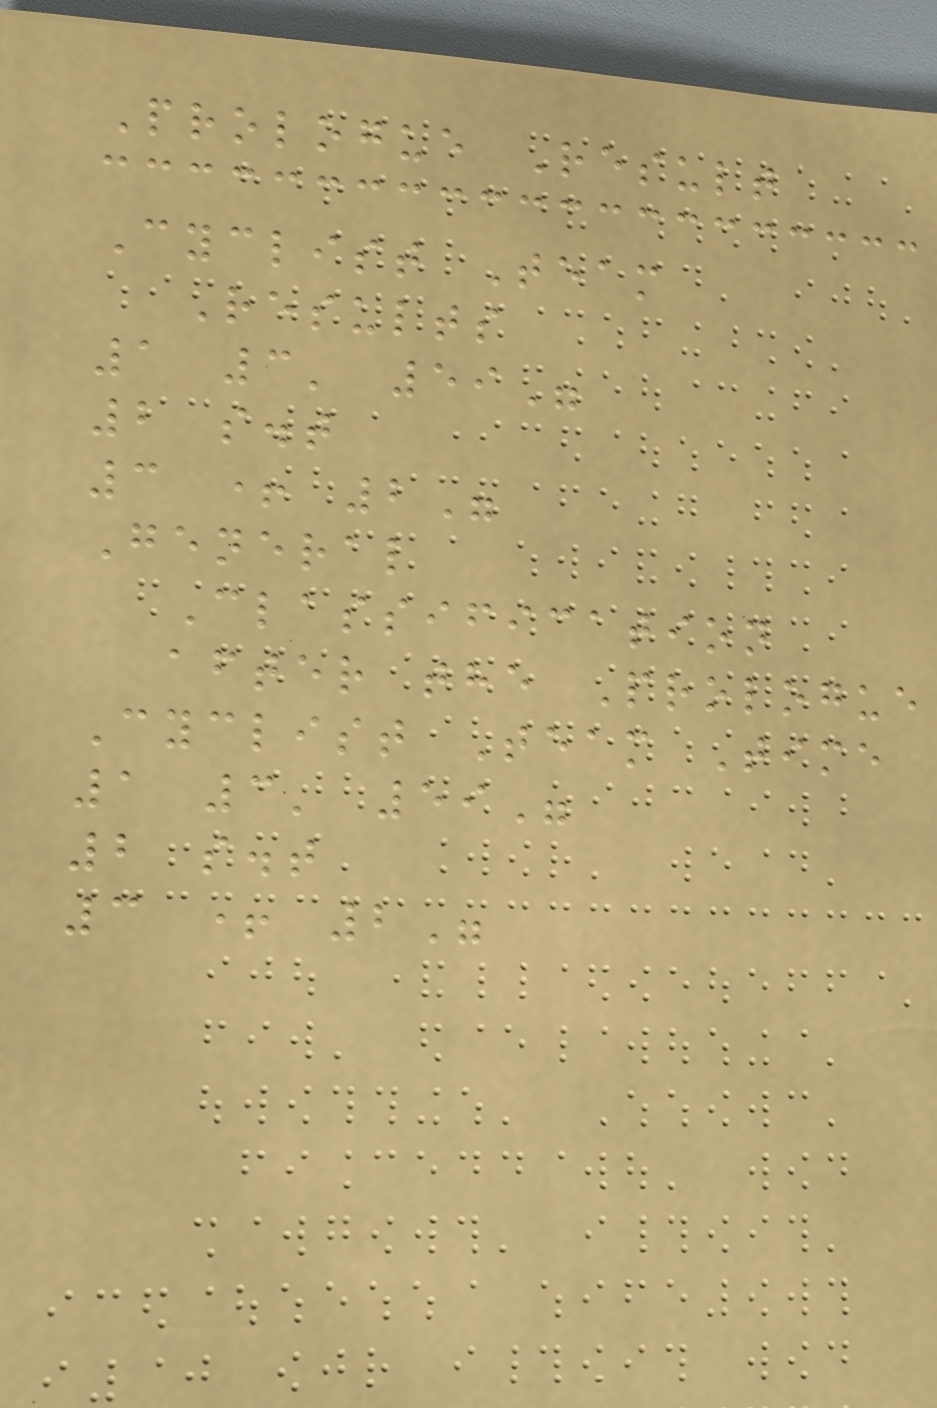Prologue Result
Cyclist Team
Results
1 3' 59"
2 s.t
3 + 2"
General
Classification
after the Prologue
Cyclist Team Time
1 3' 59"
2 s.t
3 + 2"
